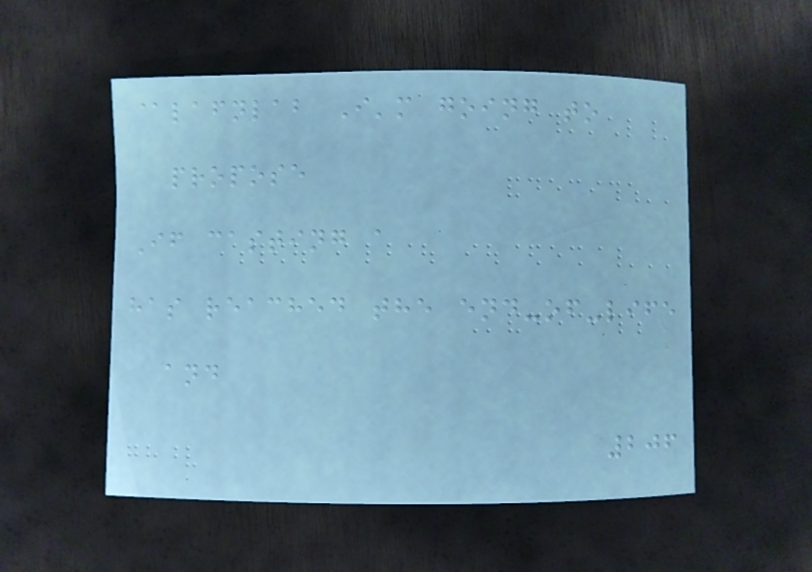@lafnlab I'm going to
propose
If casting a
has reached the end-of-life
and
206
